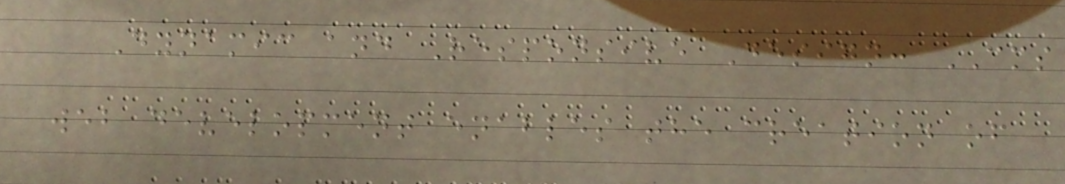Dynamic and Responsive Design: CMS
web development enables the creation of
